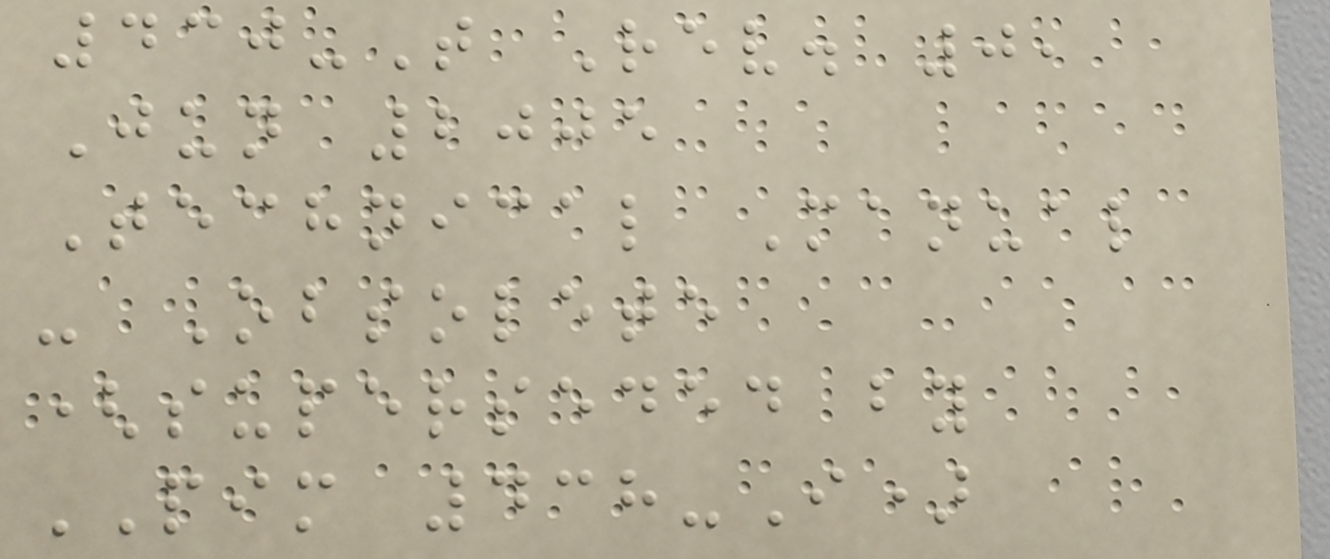430-T Rev. 0,
Jun 2005
Technical Manual
- Obsolete
(superseded by
PIM 438-I)
